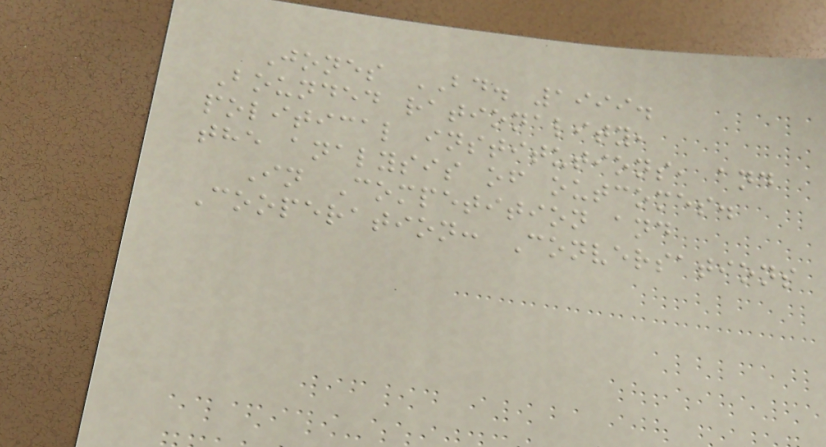Jones BD. 1999.
Bounded rationality,
political institutions, and
the analysis of outcomes.
In Competition and
Cooperation: Conversations
